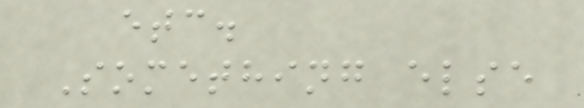etc.
Something else
